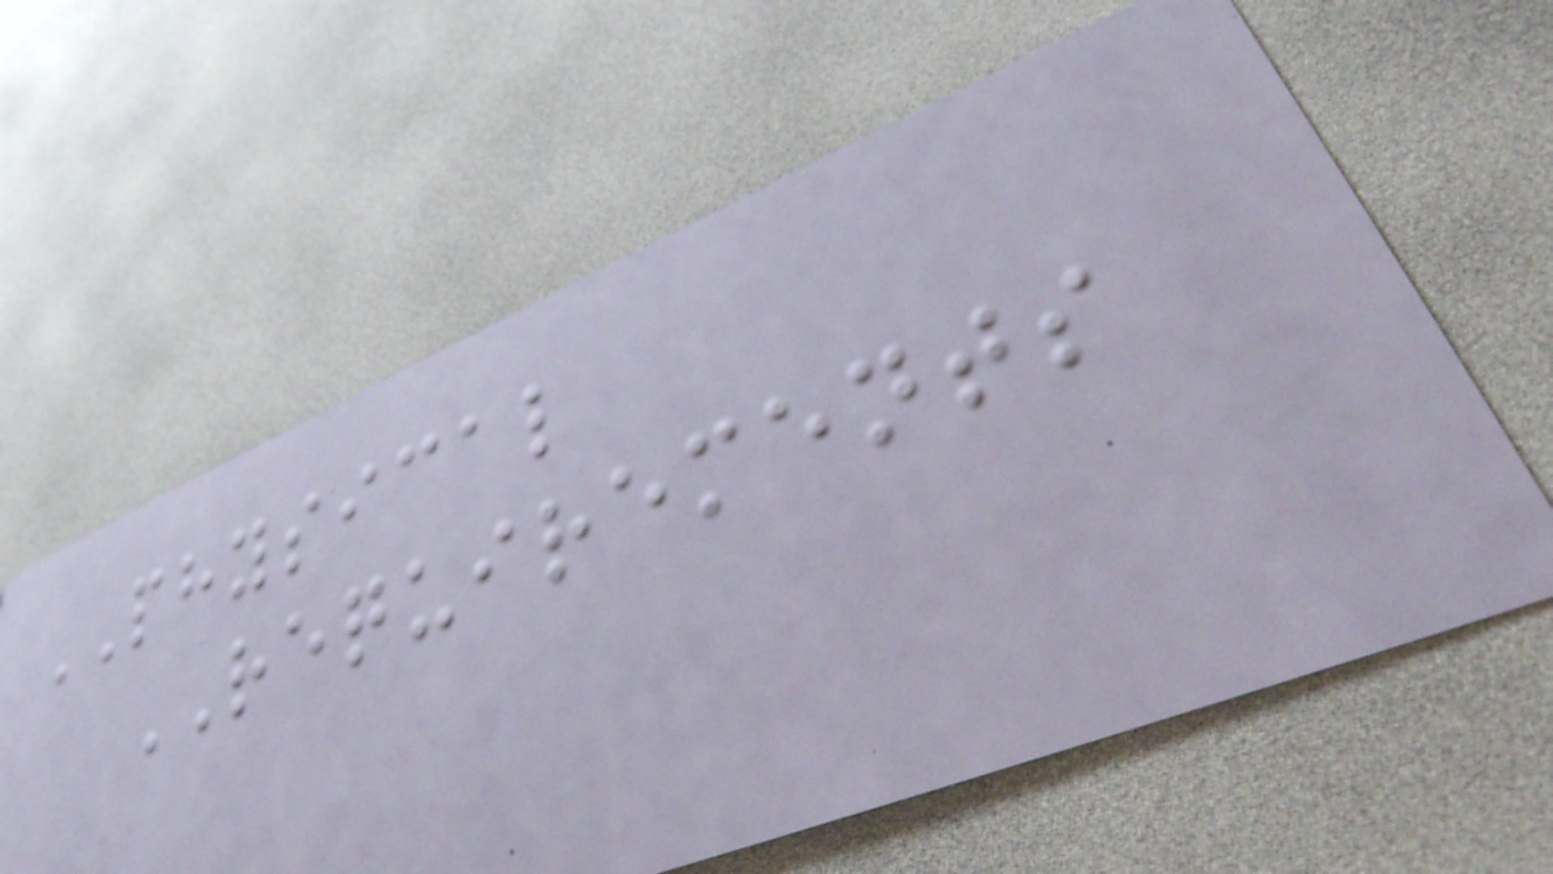PHYSICAL
REQUIREMENTS
